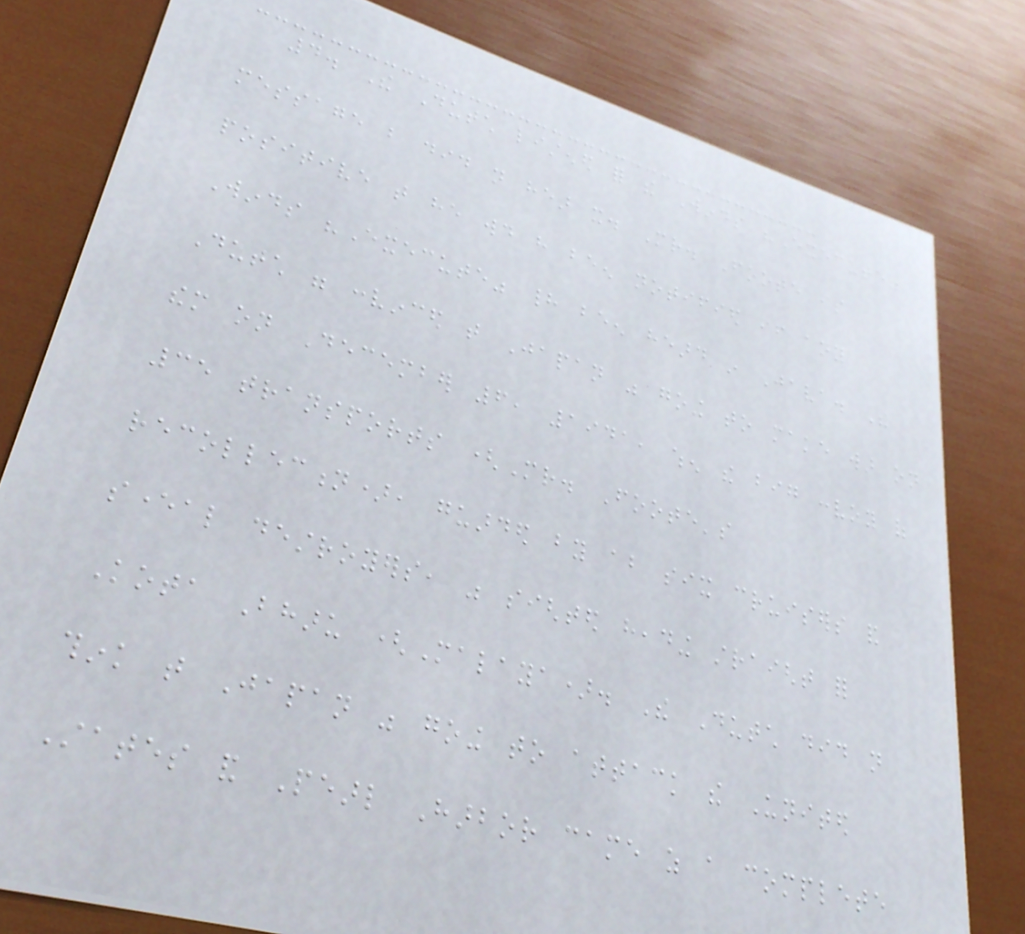4. The Dutch listened for the Winds "Execute"
message but did not hear it. Mr. Foote is
positive that he would have been notified if any
Winds "Execute" had been heard in Java. The
Dutch were convinced that Japan was going to make war on
them on December 6, 1941, when the big convoy of
35 transports (Mr. Foote's
recollection), guarded by about six cruisers and
several destroyers, was sighted heading straight for
Kota Bharu (Malaya). The Dutch did not
think that Japan was going to attack the United
States and Pearl Harbor came as a complete
